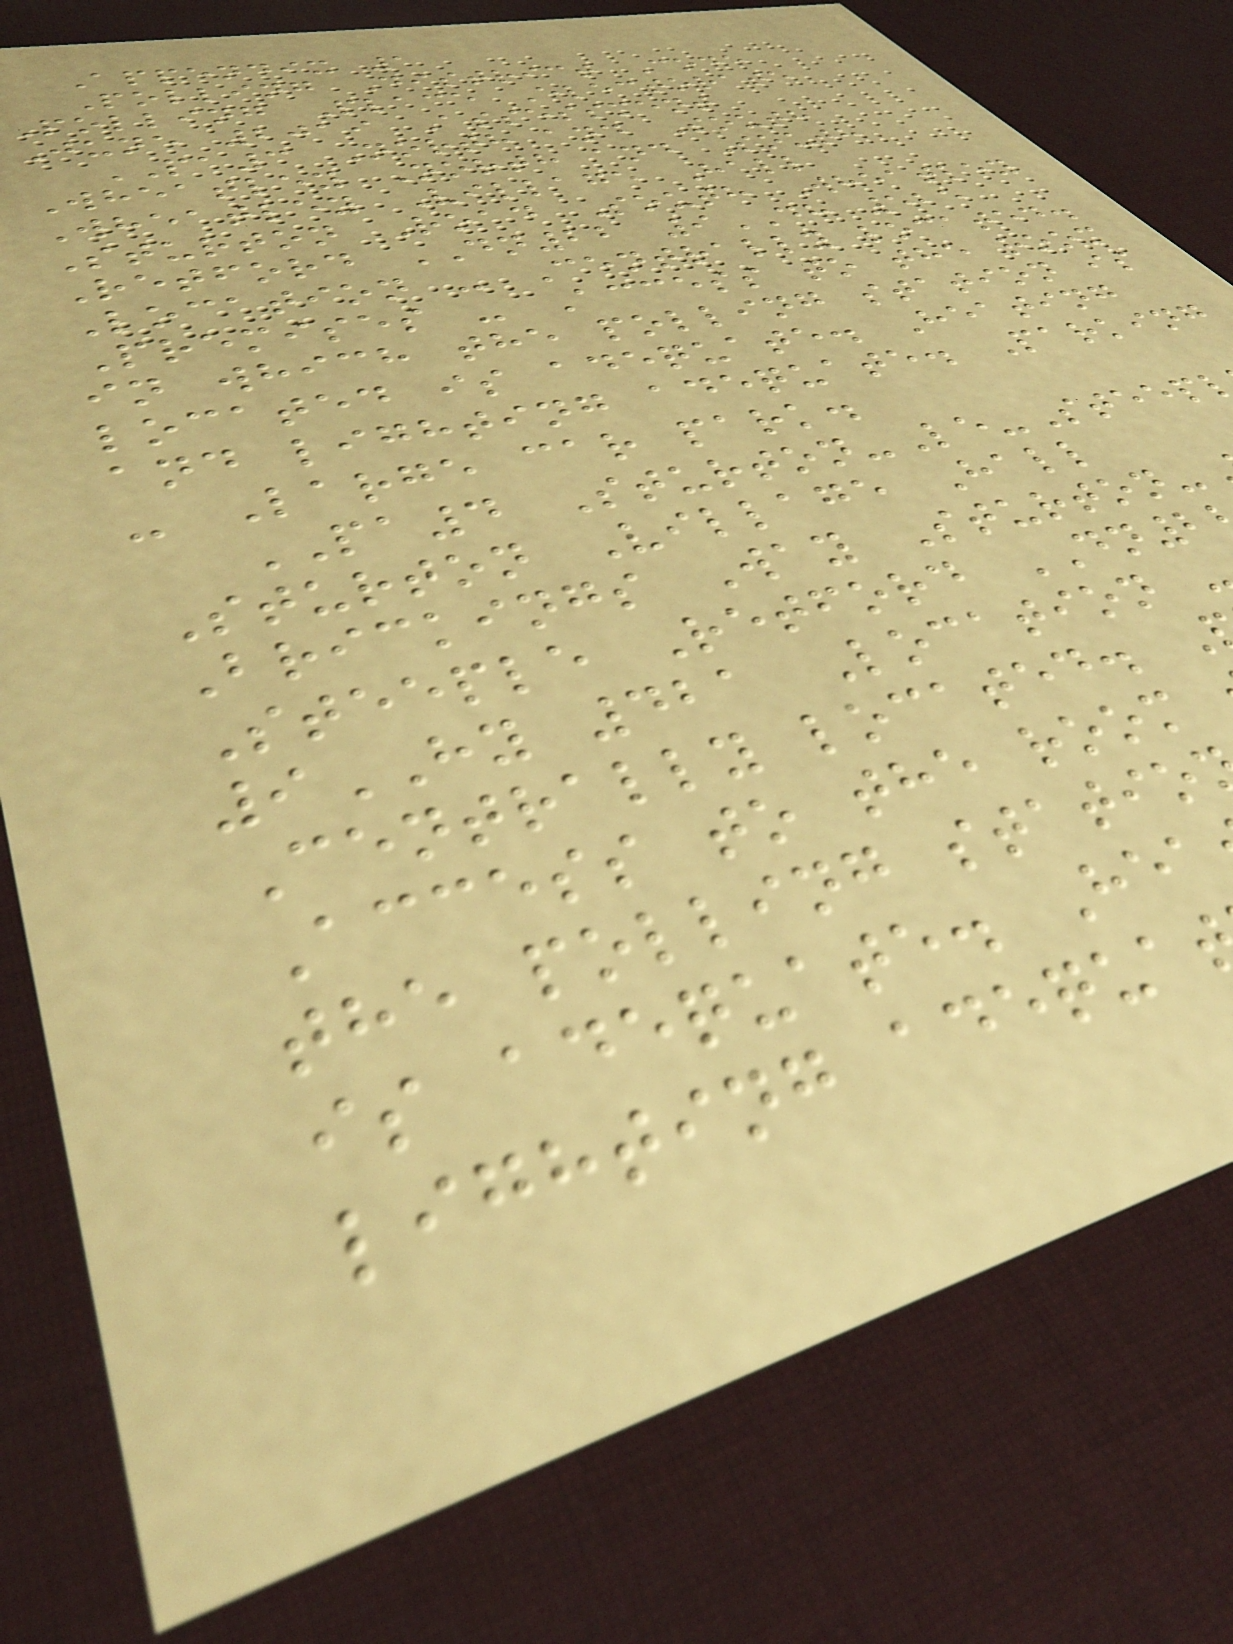Appendix 1
Polling District Code
Polling Place Electorate
June 2019 Assessment
PA3 North and South
Wheatley North and South
Wheatley Village Hall
Sturton Road South Wheatley
Retford DN22 9DH 525
Location - Centrally located.
Premises - Access to the room
in which the polling station is
located is adequate. Heating
and lighting adequate. Parking
- Large car park.
PA4 Sturton-Le-Steep
Sturton Village Hall
Brickings Way Sturton-
Steeple Retford DN2
9HY 421 Location
Centrally located.
Access to the room
the polling statio
is adequate. Hea
lighting adequa
